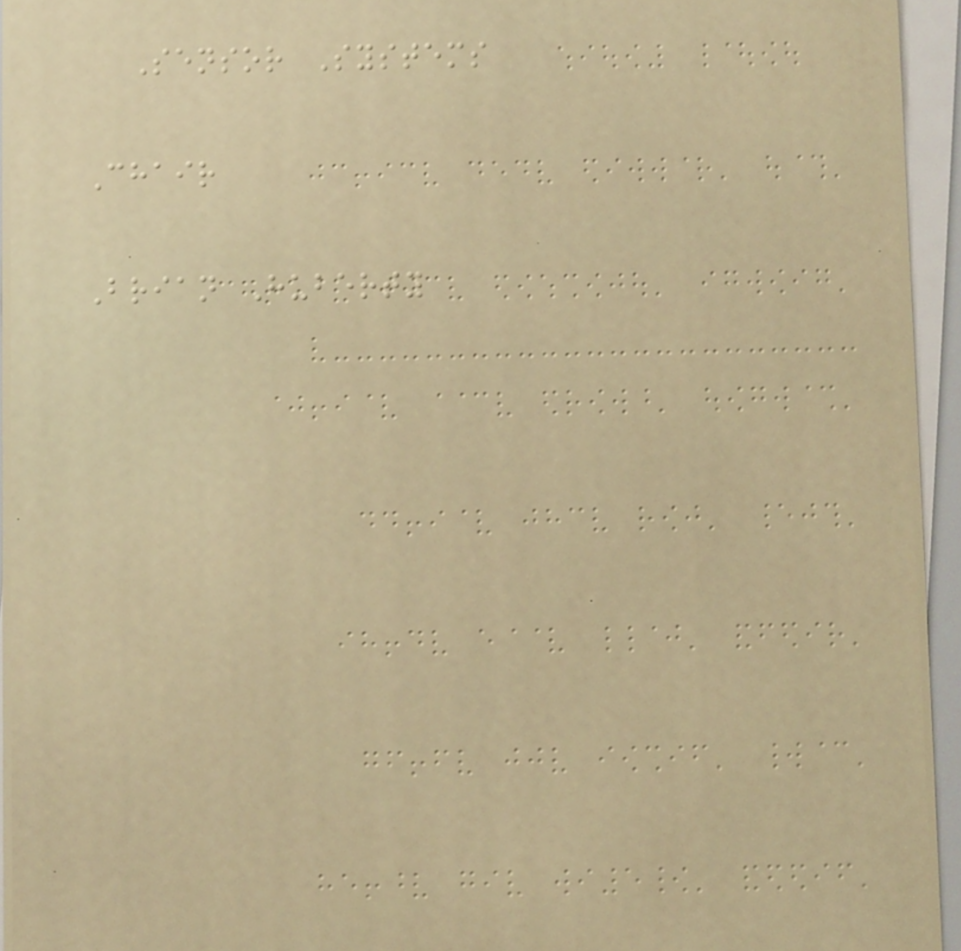Sensor Systems
Chair
Brian Huberty
